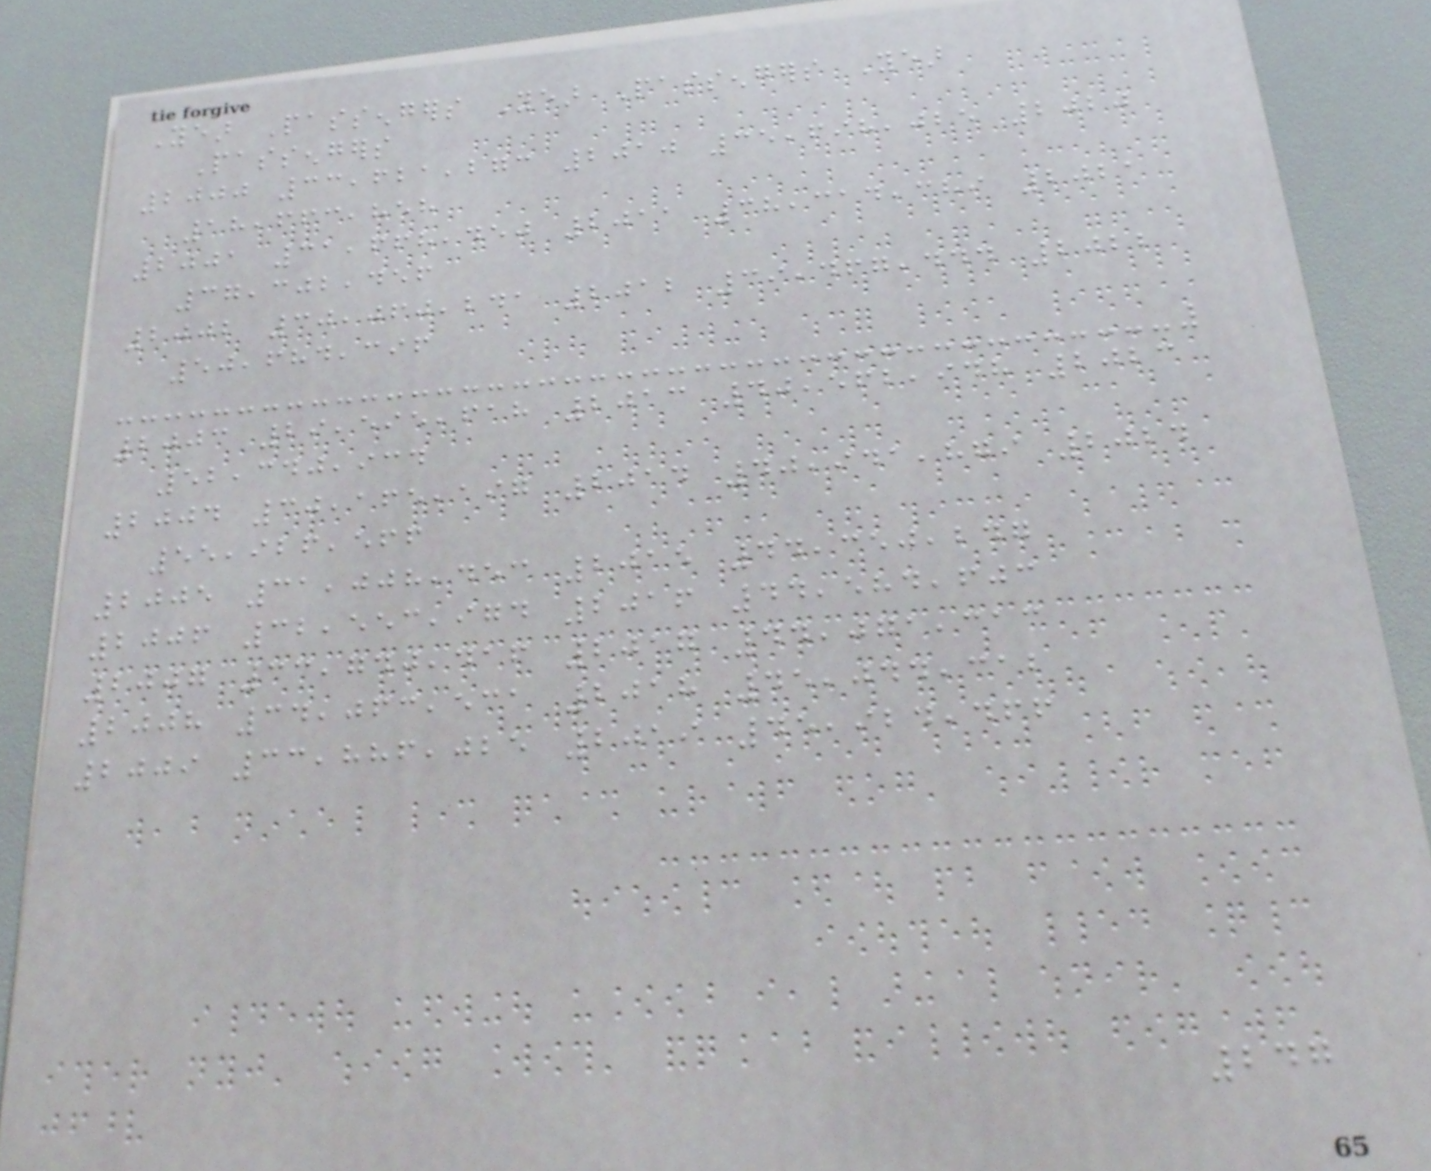Year Passengers Year Passengers Year
Passengers
2000 33,621,273 2010 35,698,025 2020
18,663,858
2001 31,668,450 2011 38,314,389 2021
37,302,456
2002 30,060,241 2012 39,467,444 2022
50,684,396
2003 29,595,618 2013 40,562,948 2023
52,340,934
2004 30,165,197 2014 40,941,879 2024
55,926,566
2005 31,008,453 2015 44,350,247
2006 32,553,974 2016 44,584,603
2007 33,740,416 2017 44,071,313
2008 34,063,531 2018 45,044,312
2009 33,886,025 2019 45,924,466
247
